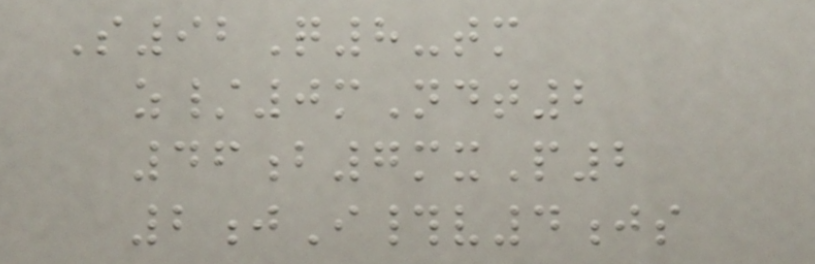S92Q8-tm
z/0mNdt2
46b7mxP2
2jI#v4js
